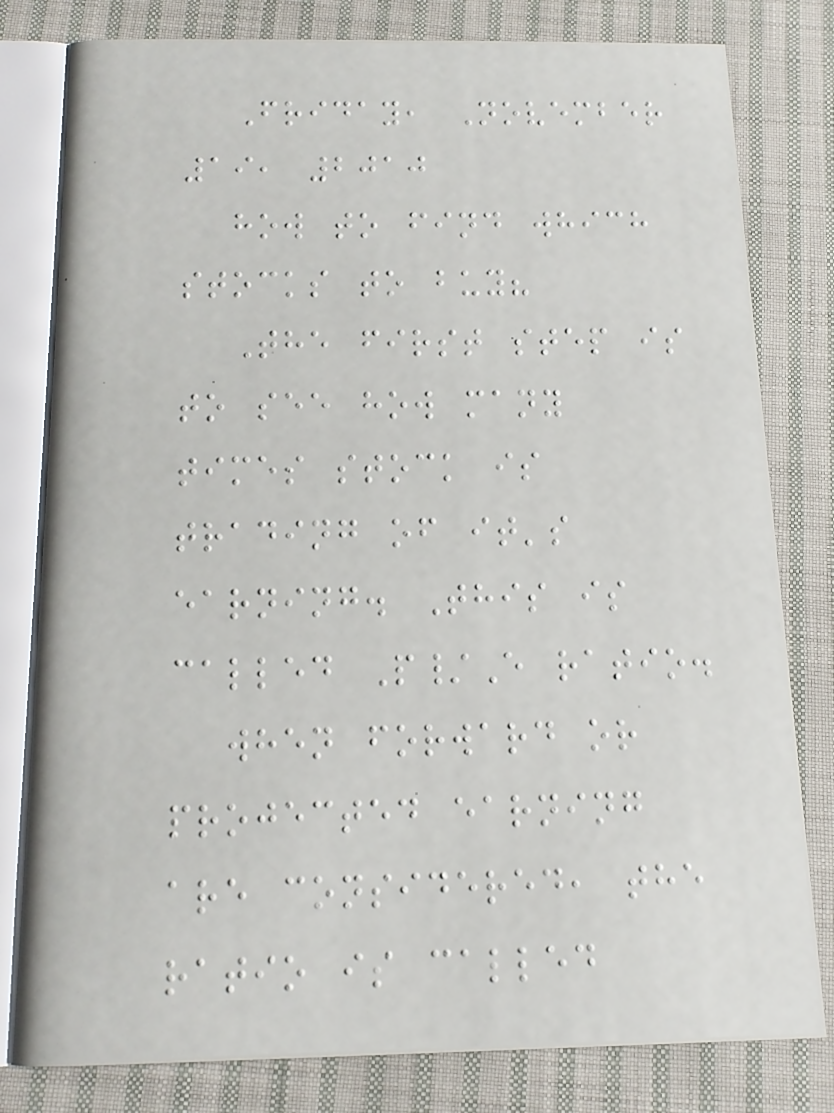Friday, November
19, 2010
how to find which
stocks to buy?
The first step is
to see how many
times stock is
trading of it's
earning. This is
called P/E ratio.
when forward or
projected earning
are considered, the
ratio is called
